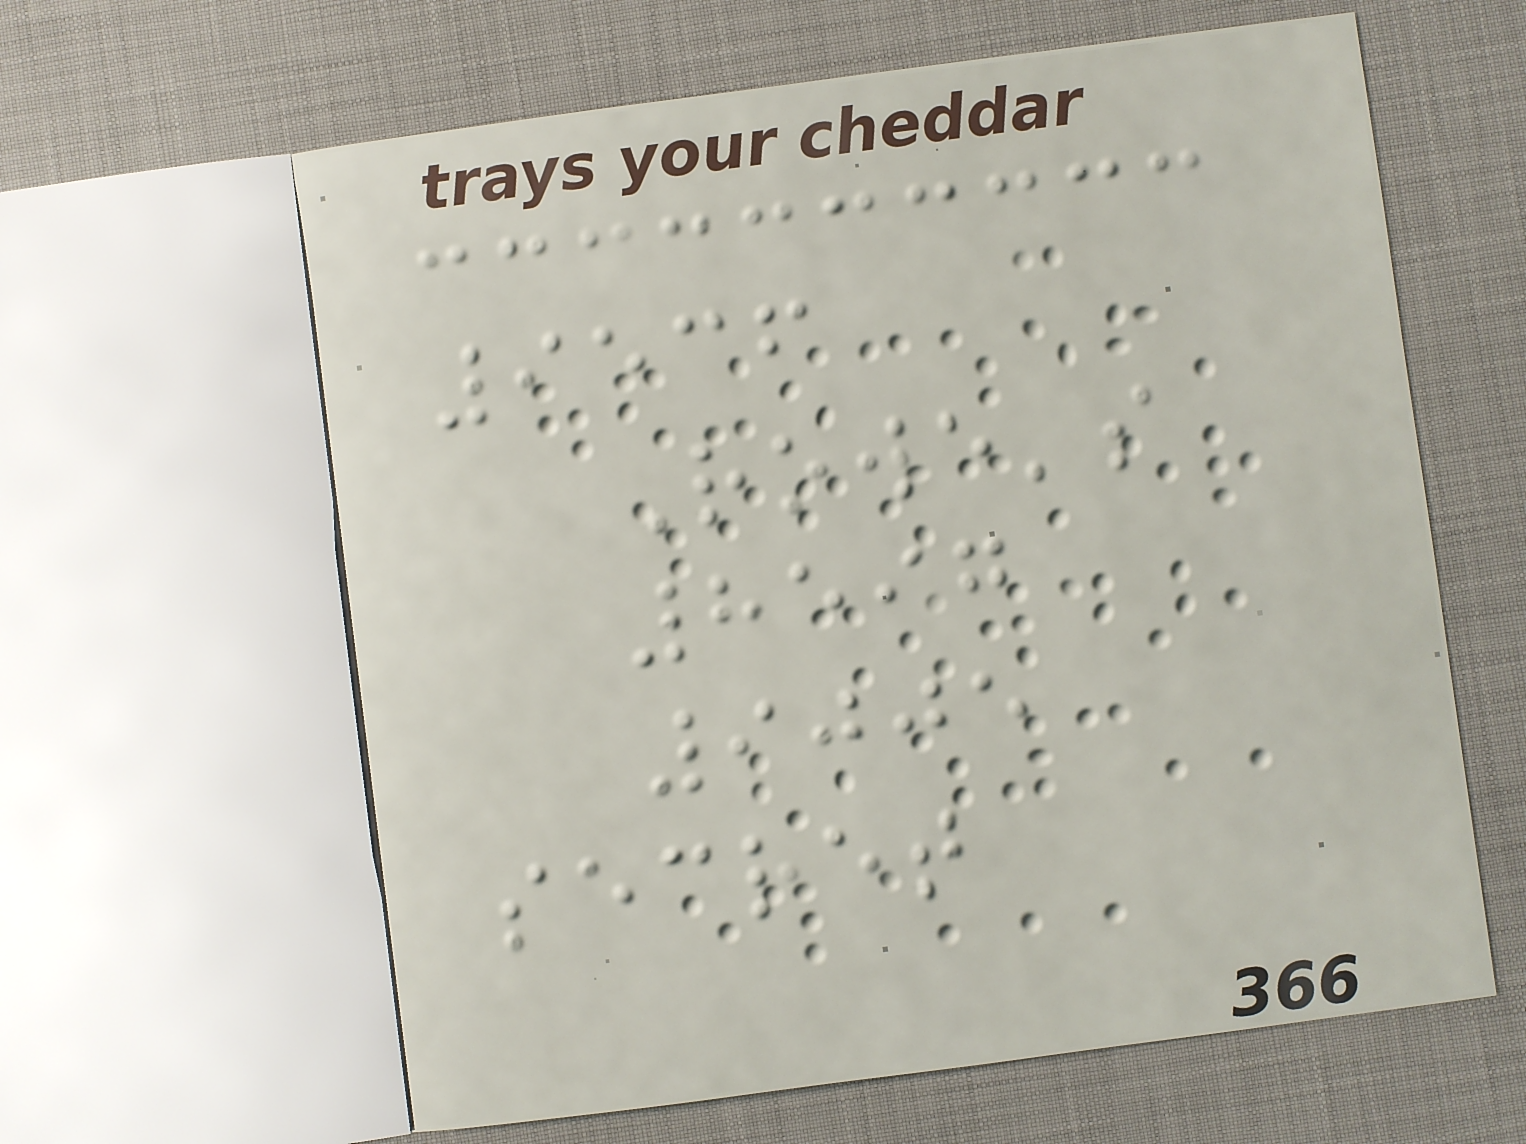9536
Rowe's
8597
9005
secret
